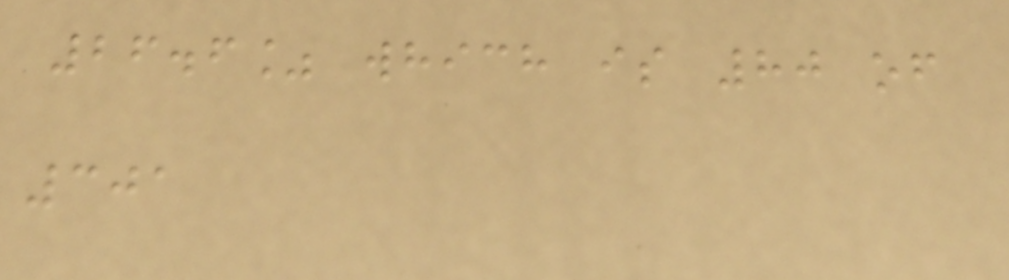26.6% which is 80 of
301
